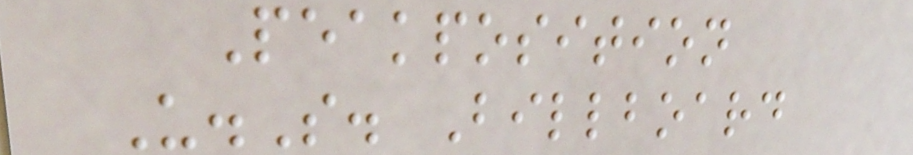Peakposition
U.S. Billboard
